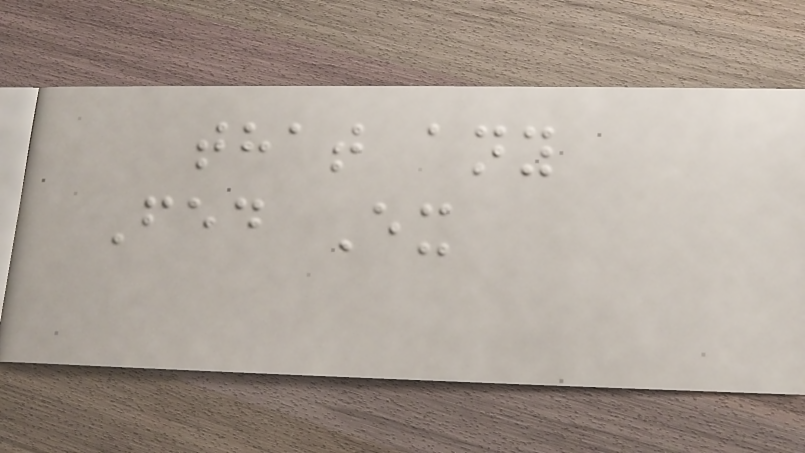that any
Fed Ex
